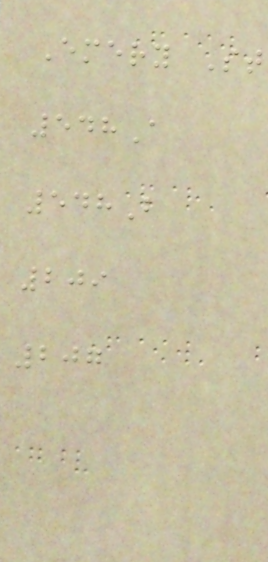Emery St
548A
548B
209
207
